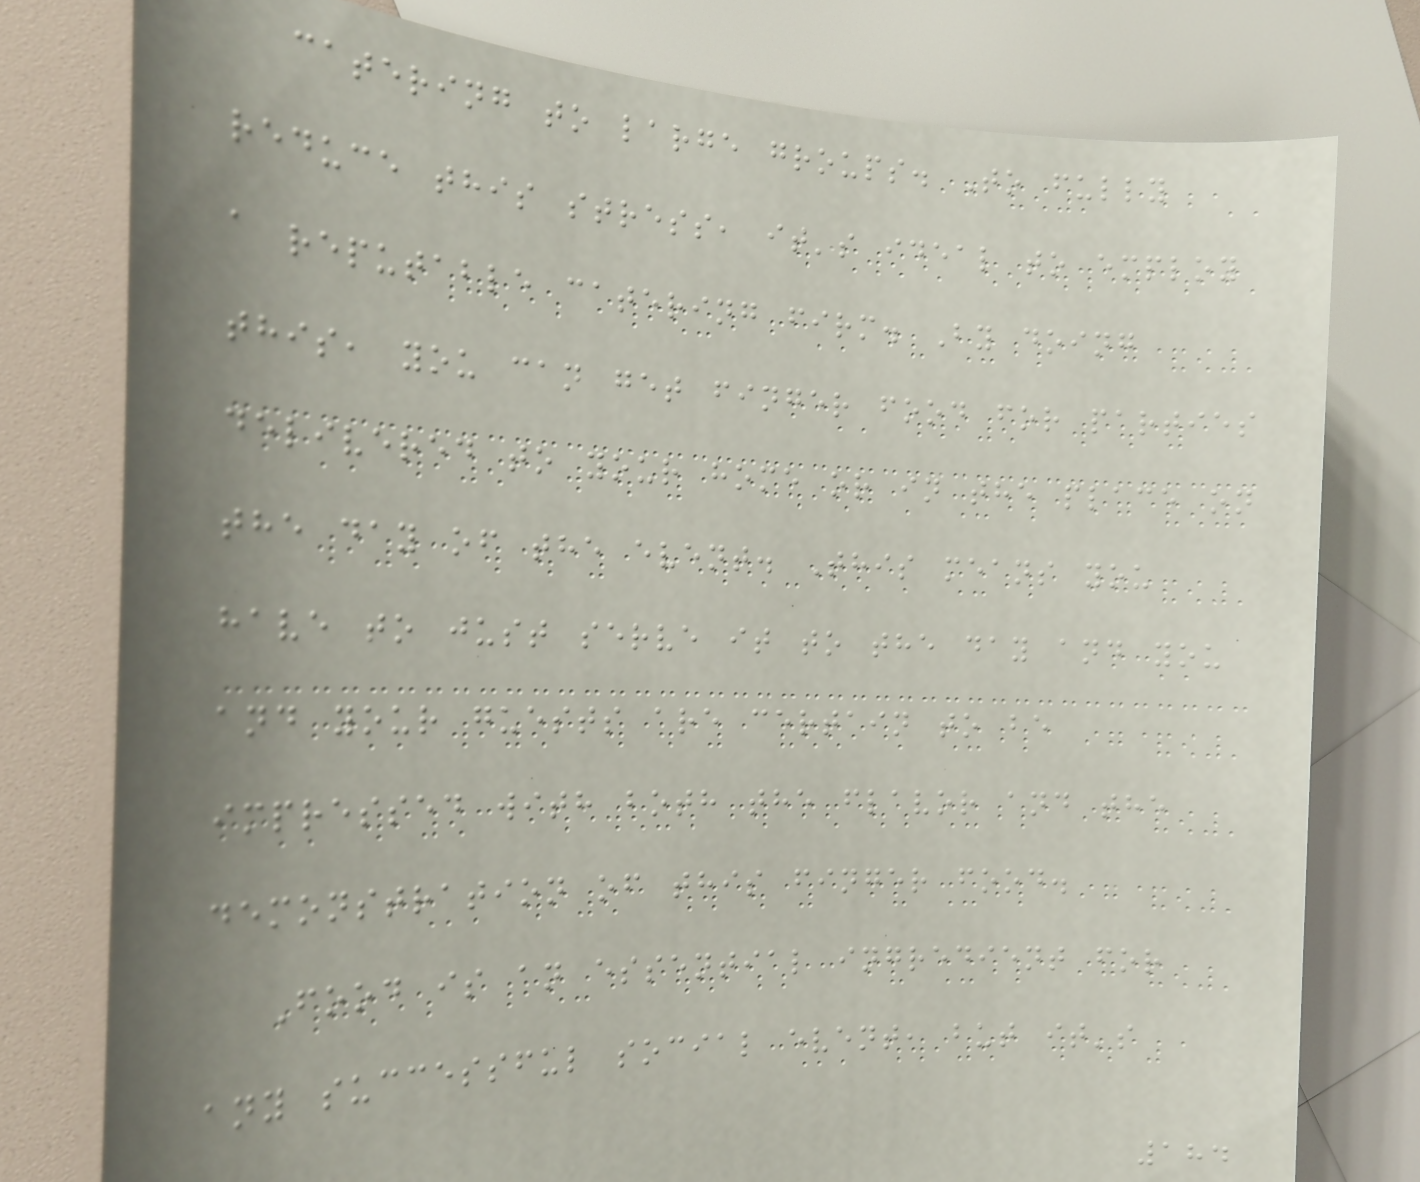catering to large groups. To fully
reduce this stress, it's ideal to employ
a reputable catering firm. By doing
this, you can get finger food for parties
delivered to your home or in the place on
the day of the event. This means you
have to just serve it to the day and you
and your guests are certain to be
impressed with both the flavor and the
demonstration of this finger food.
Food is an essential ingredient for
any successful social event, but it's
184
